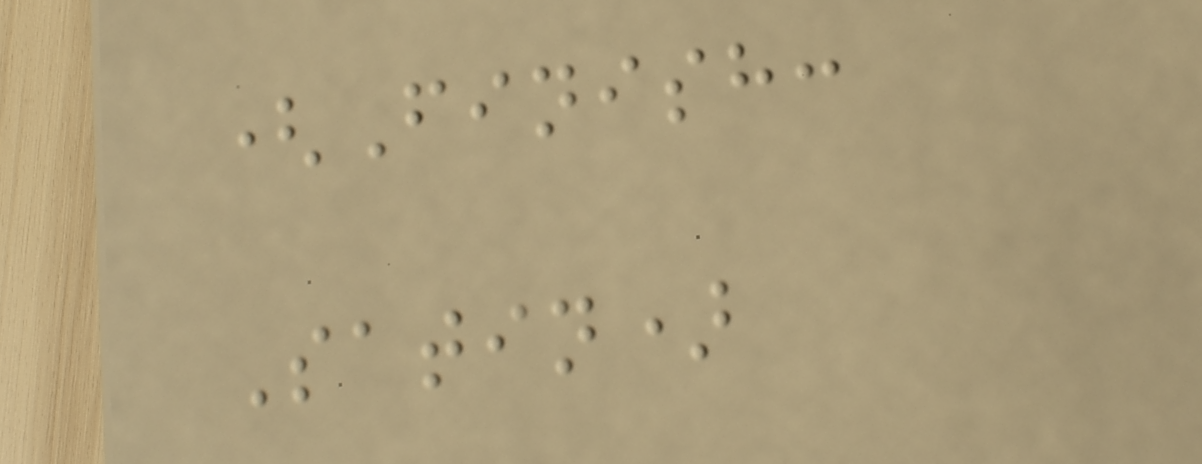(Finish:
Satin)
